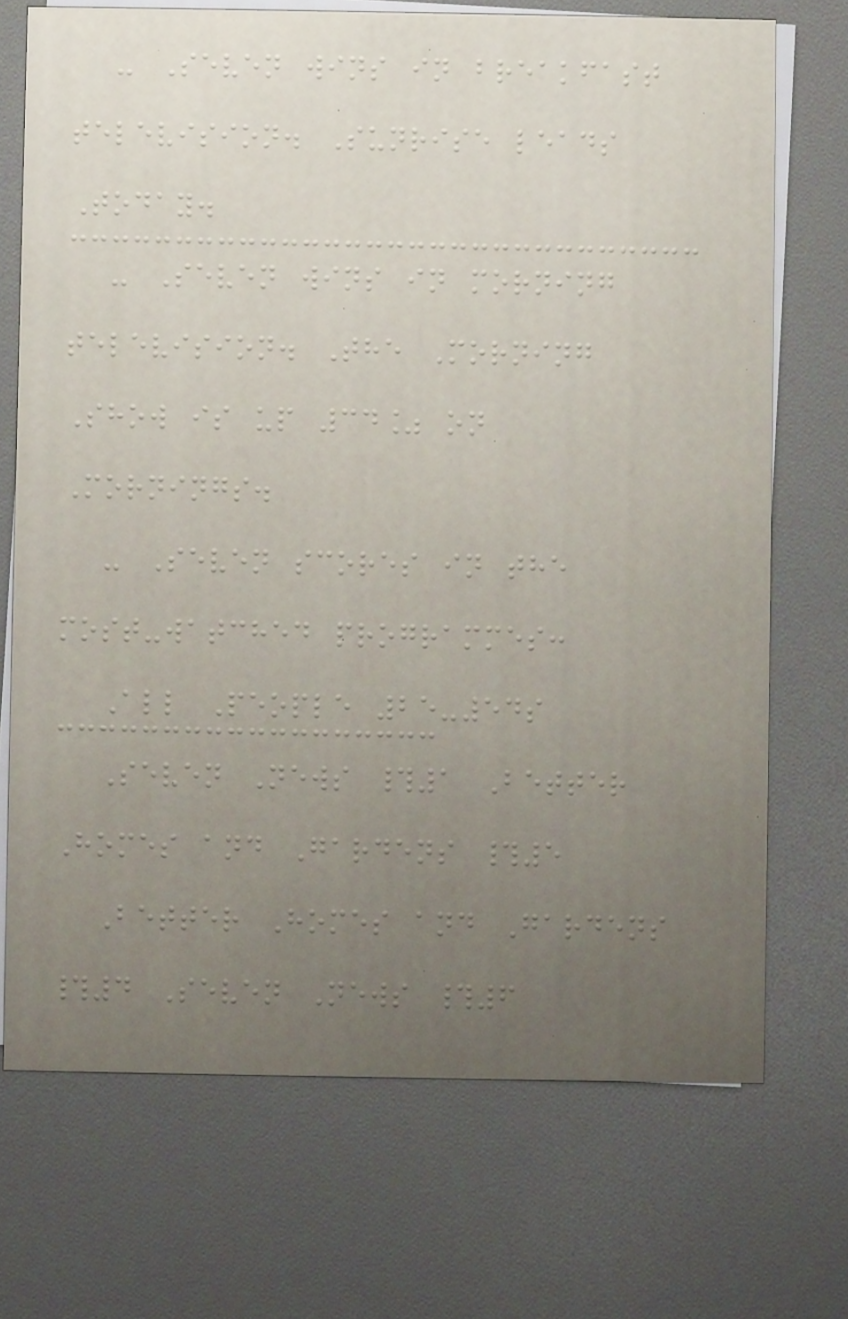- Seven wins in breakfast
television. Sunrise leads
Today.
- Seven wins in morning
television. The Morning
Show is up 34% on
Mornings.
- Seven scores in the
most-watched programmes:
All People 25-54s
Seven News #1 Better
Homes and Gardens #5
Better Homes and Gardens
#4 Seven News #6
